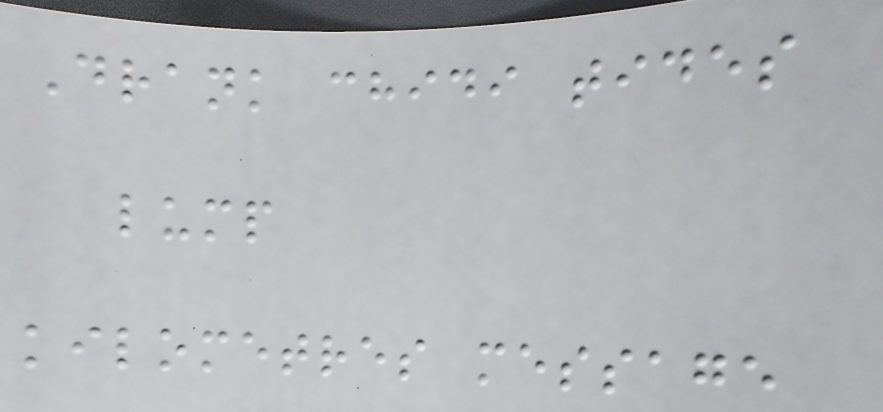Drank chidi tides
lump
kilometres message
